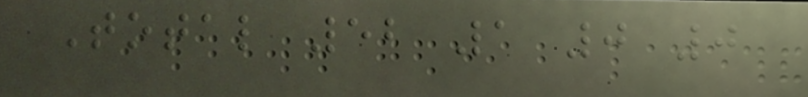Total 52 1 0 0
